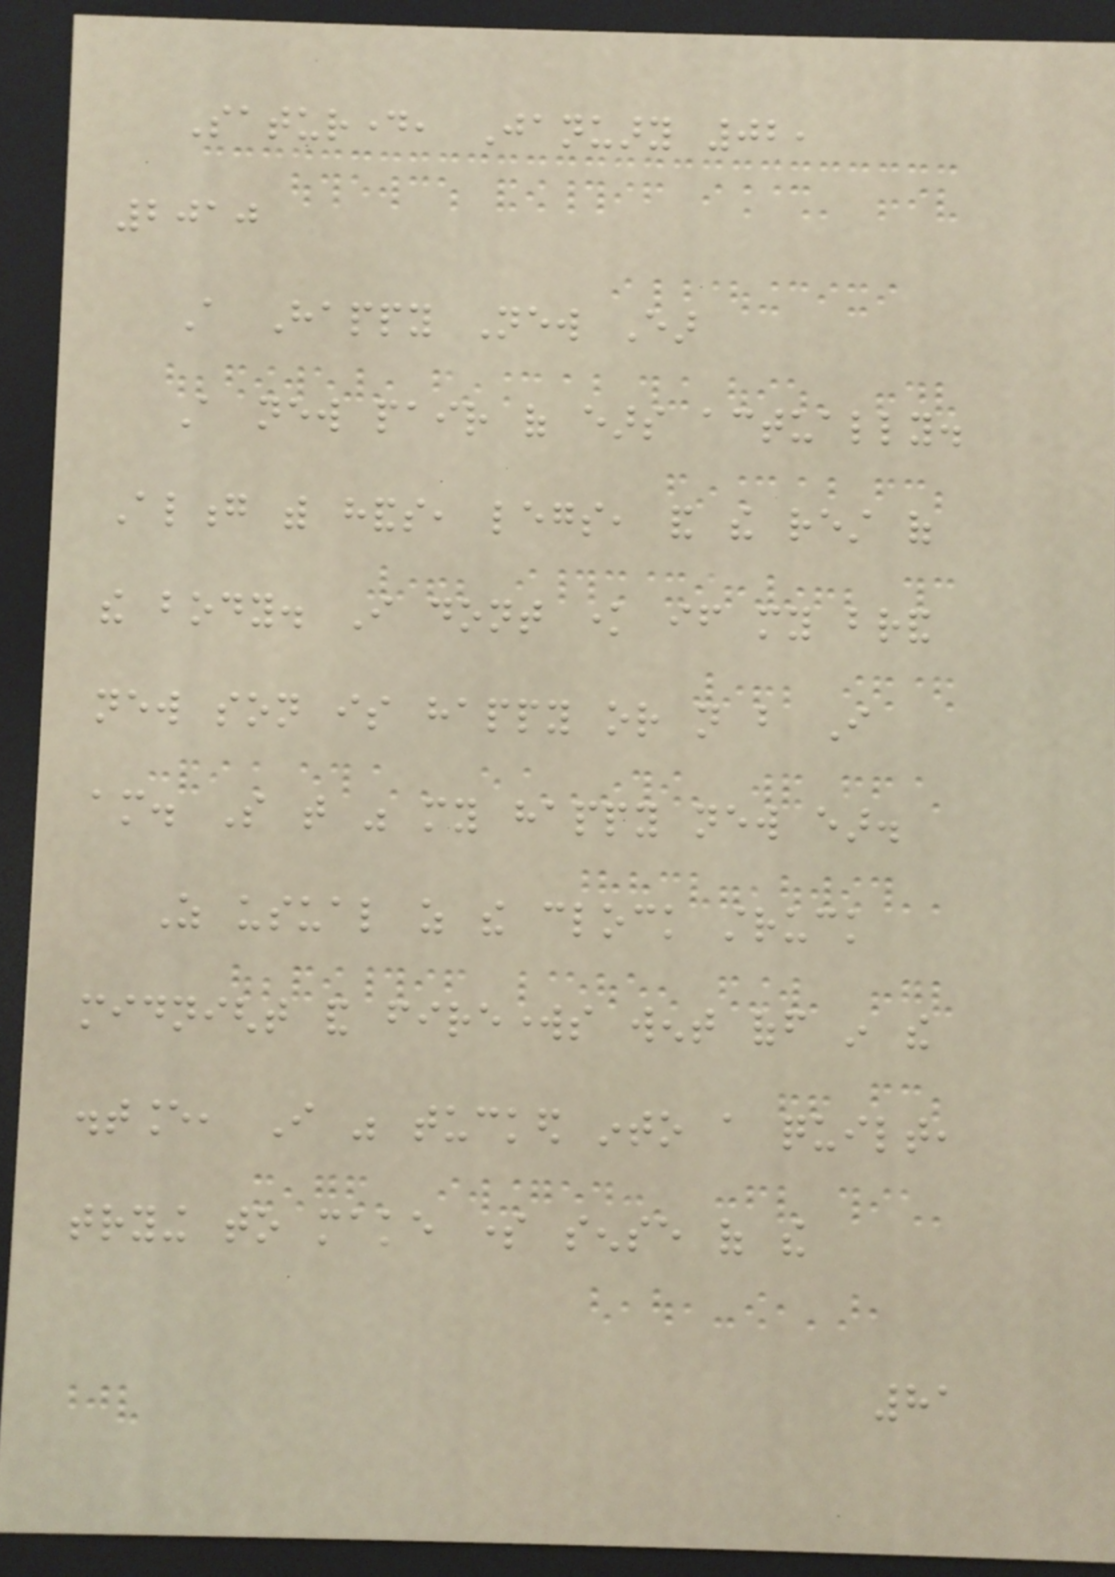Saturday, January 02,
2010
A Happy New Ear
A new pair of ears actually.
Along with hands, legs, and the rest of
the body. I dont know if my brand
new son is happy or not but I
am. So that was my happy new ear.
As usual as the clock struck
midnight and fireworks went off in the
distance, I was tucked into a quilt,
trying to make some sense of the
81
